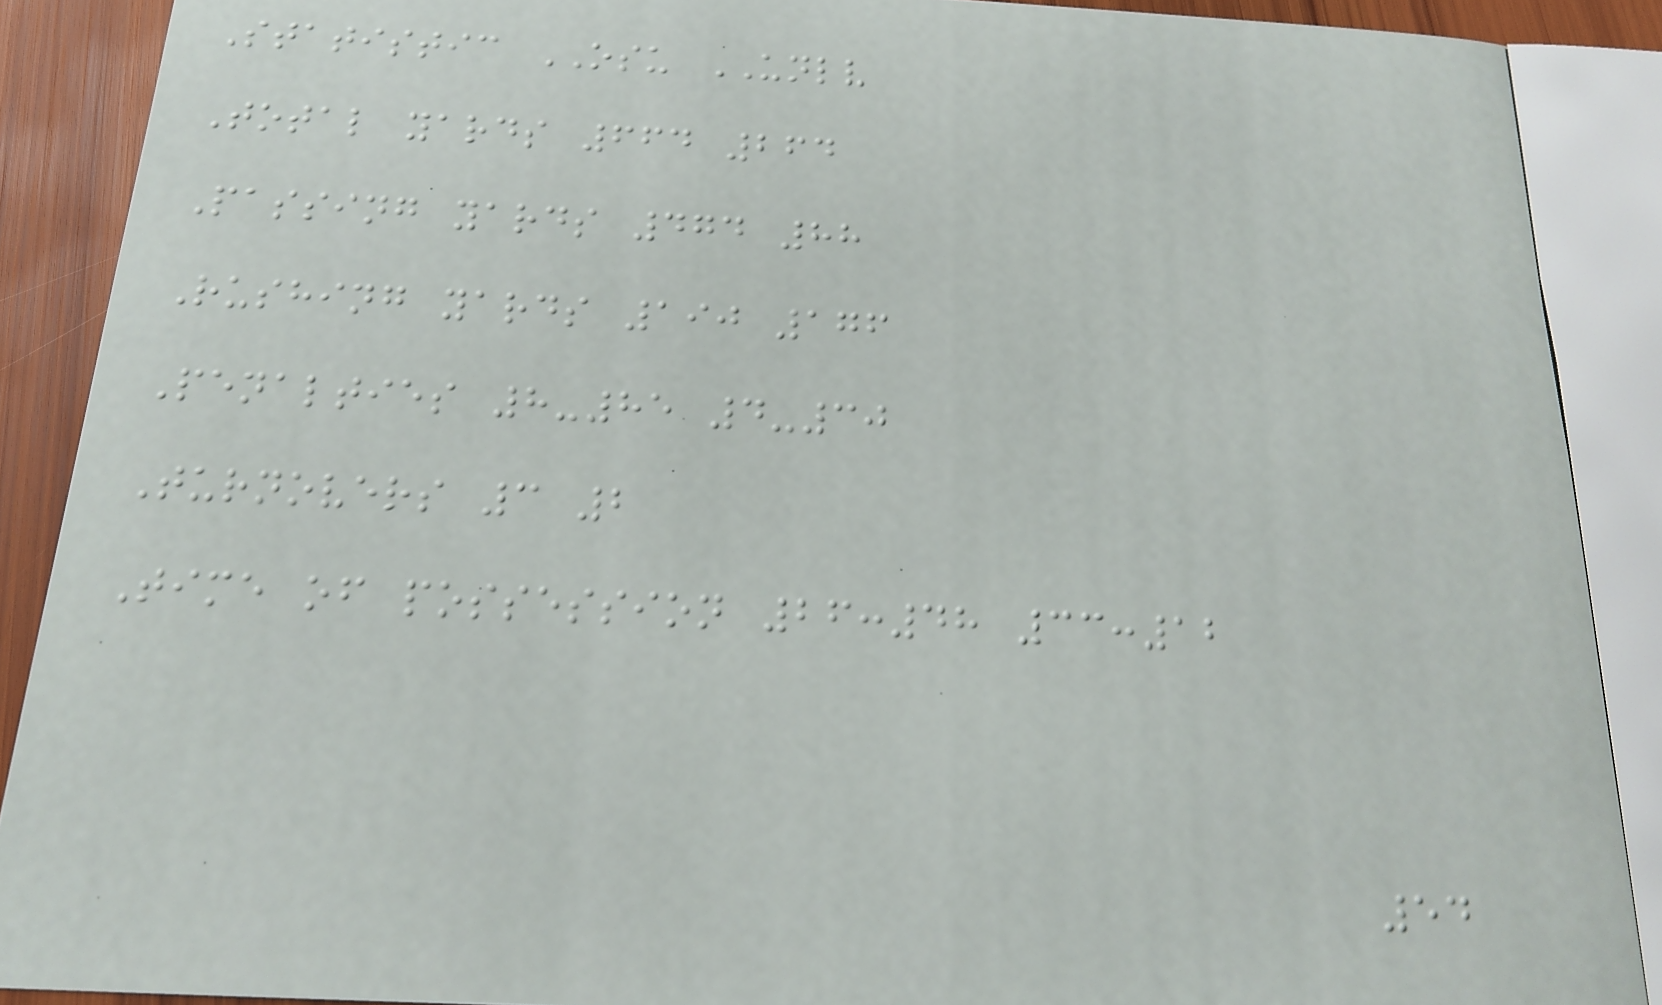Statistic OSU UNLV
Total yards 664 264
Passing yards 474 88
Rushing yards 190 176
Penalties 8-85 4-30
Turnovers 3 2
Time of possession 26:48 33:12
54
